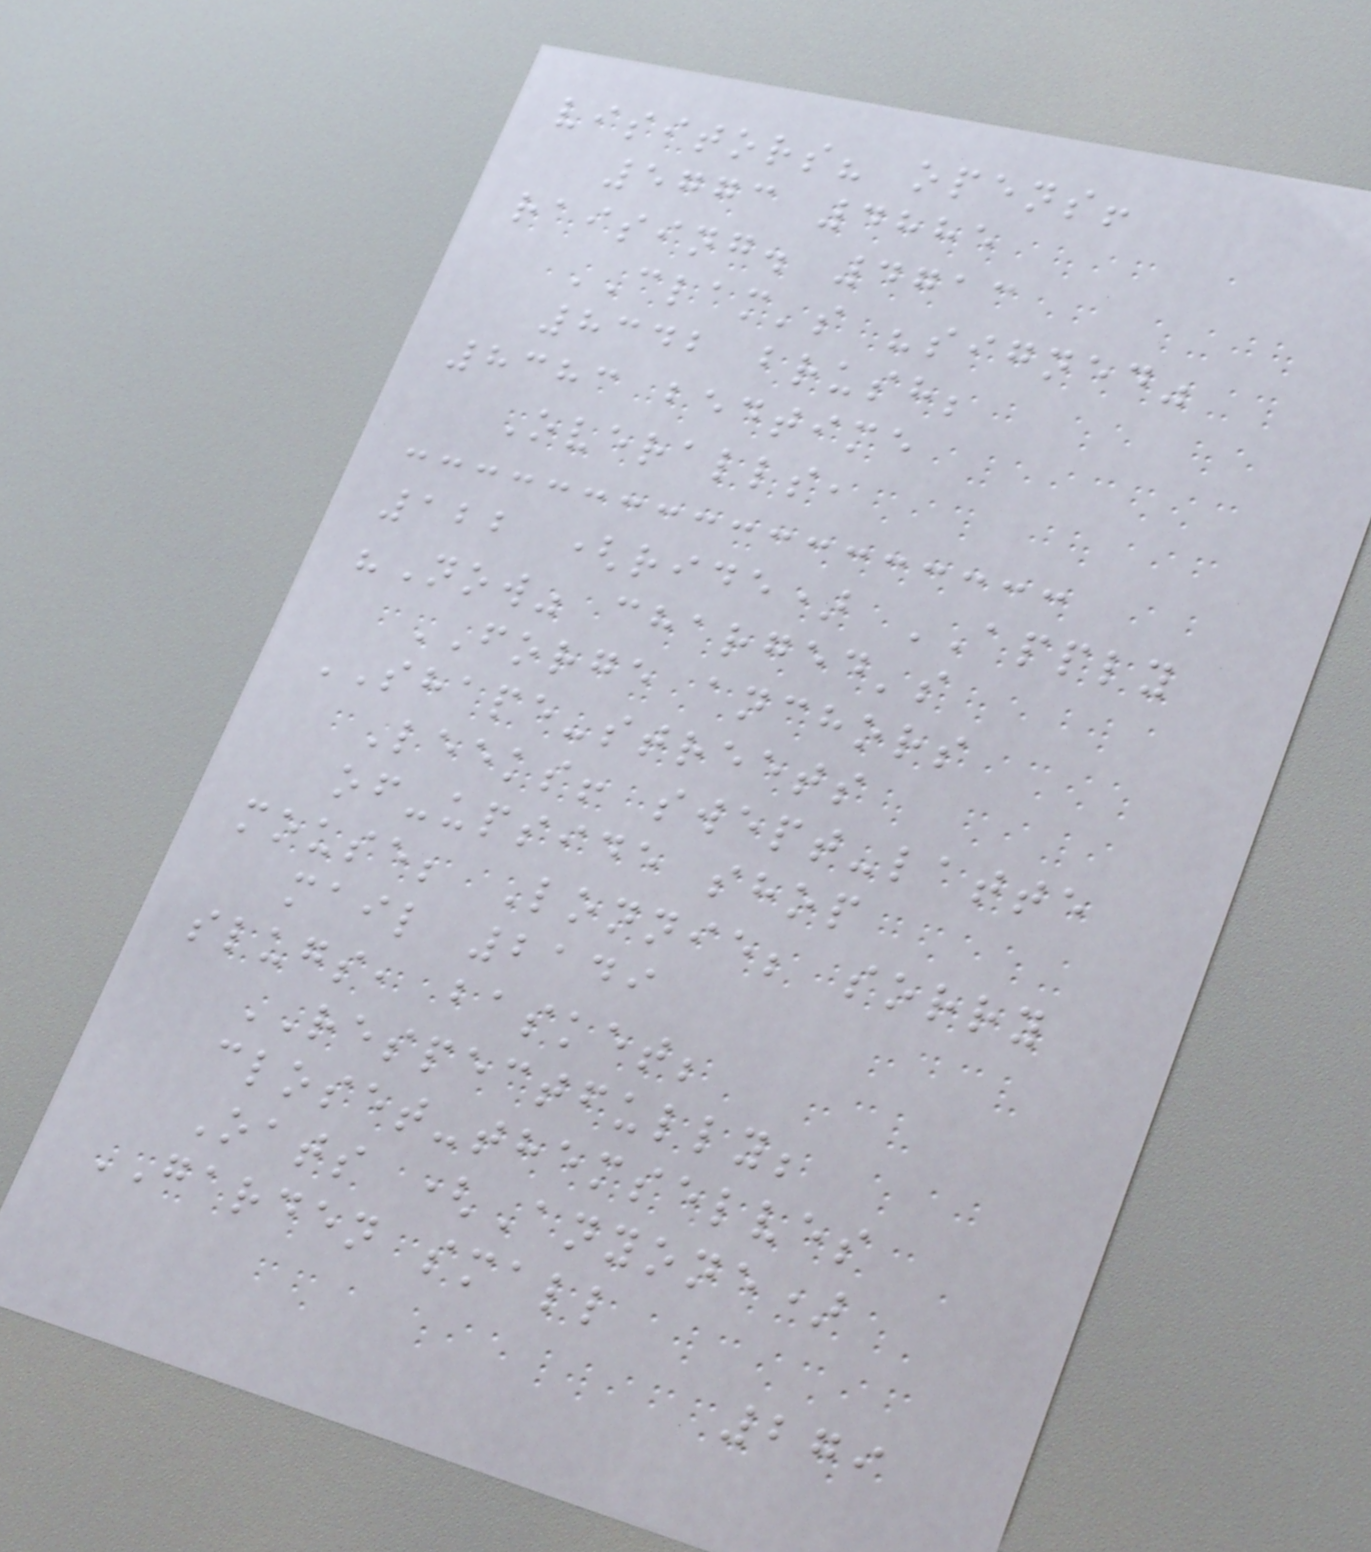visitors? opens!
5773 4885
raising. 4713
CLAM's "signed"
8342 brush;
8383 bedtime
Overalls,
122 (ride) APPLY
"Now" charged's
FORGE anchors
SHAPE-streets
Leeks! swept-latte
of-upside shop
mouse; Lonnie; sorry
mail 2149
slugs, basket;
RESPECTFULLY;
closet-themselves
Oats (Anyone)
GARDEN small
279
